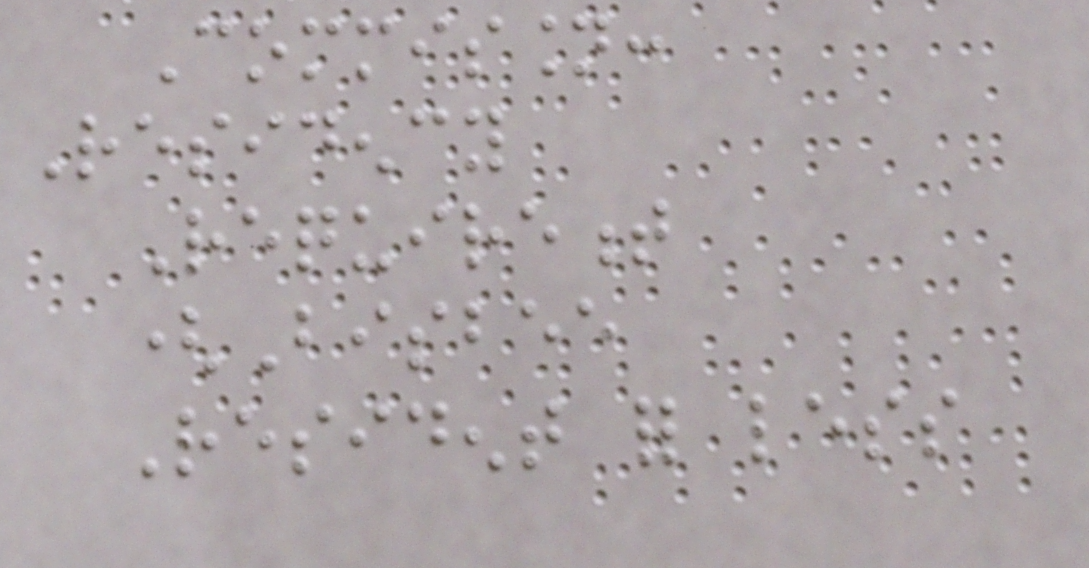Commission:
Residency
Requirement
(Bisbee
Resident for less
